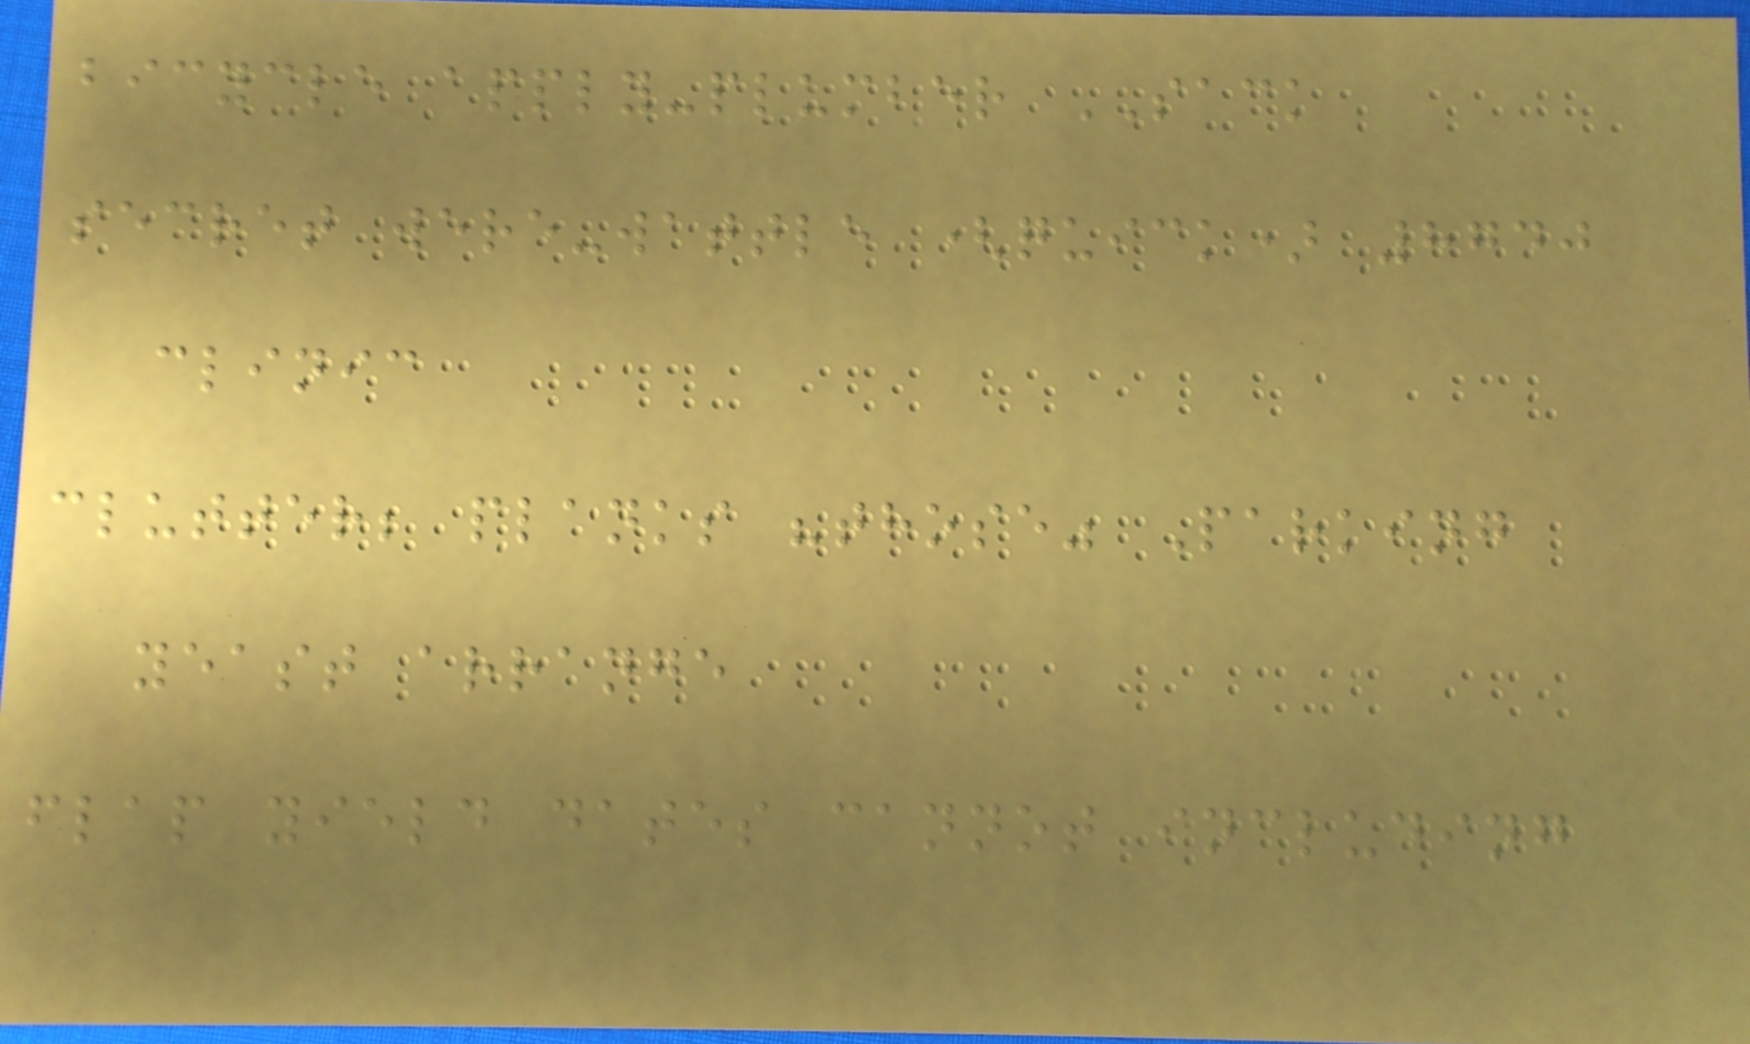bicycle apply-plumber SACK
secret were-wattle (quick) 8740
clinic
clutter; planks "those" Parking
yeast arrange
flap yield dates cannot including
